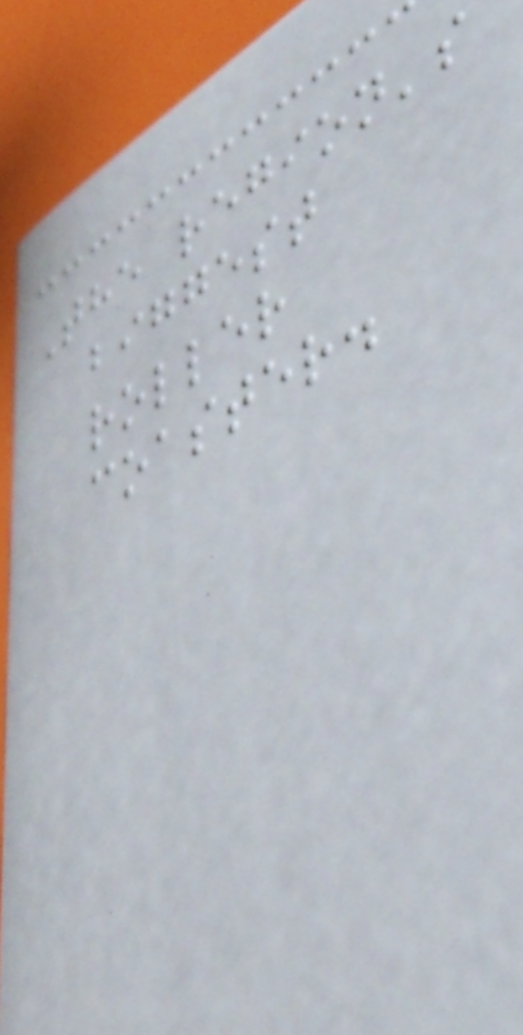The region's
biggest
roller
coaster.
